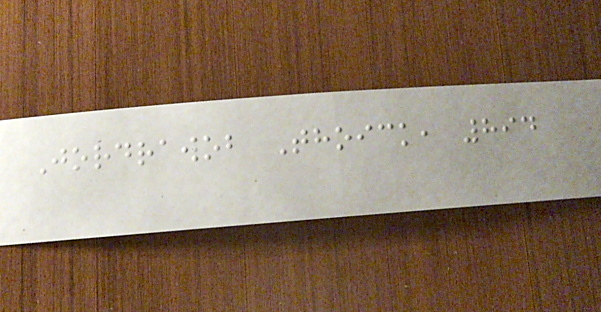Jordrawob Thoick, 894
